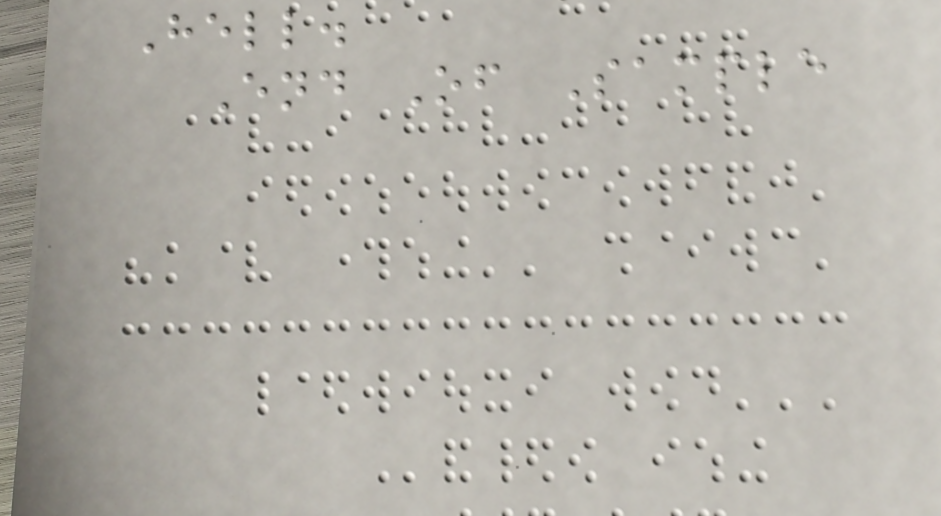Hell.
End Of Sample
